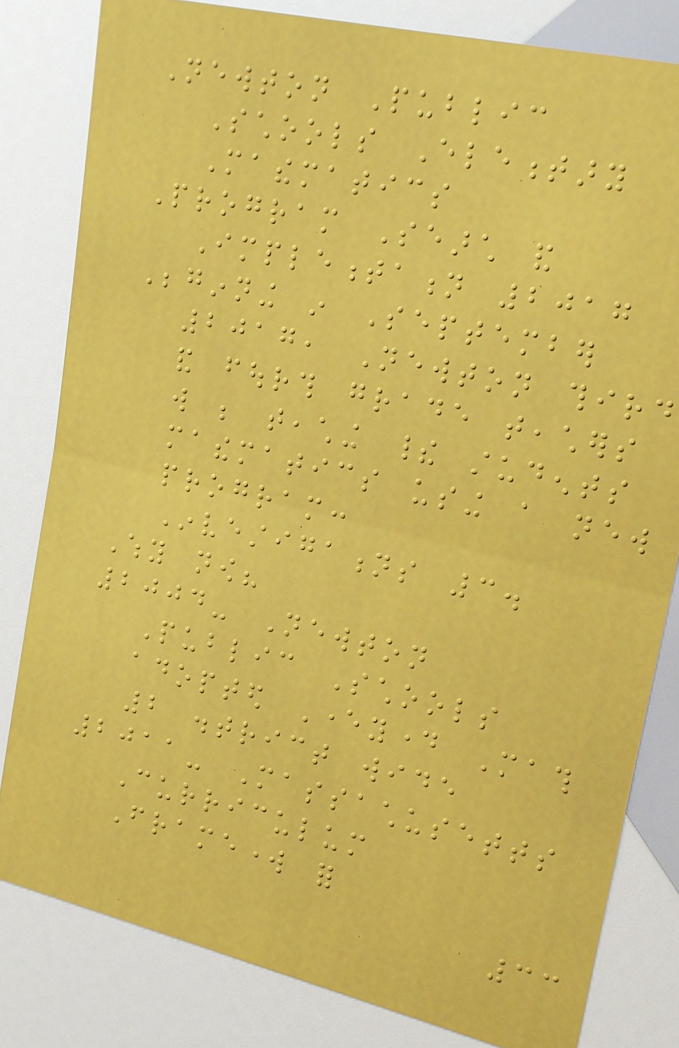Newton Public
Schools Elementary
Mathematics
Program Search and
Implementation 2017
Beginning in September
2017, Newton third
and fourth grade teachers
will be teaching their students
mathematics using a new
program:
Investigations 3.
Why now?
2004- Newton
Public Schools
adopted Everyday Math
2 district wide
2011- Massachusetts
Curriculum
Framework for
33
